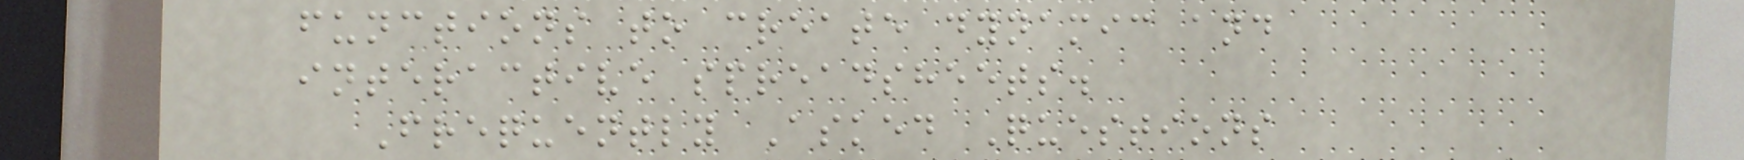functions to create dynamic and
interactive spreadsheets.
Frequently Asked Questions
